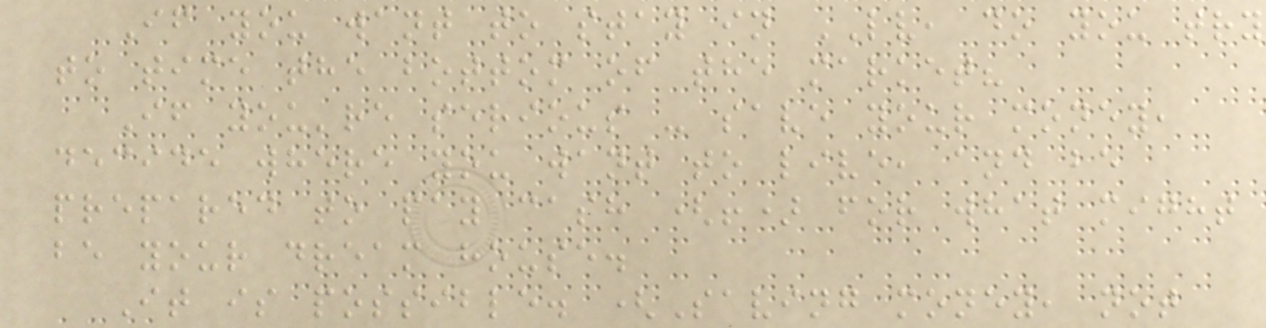If you want to stay in LV, do you try
to time the bottom of the market?
If you're serious - save your money,
decide where you want to live, and be
prepared to pay cash (!) for what might
be your dream house.
It is possible. (Saving money, not
